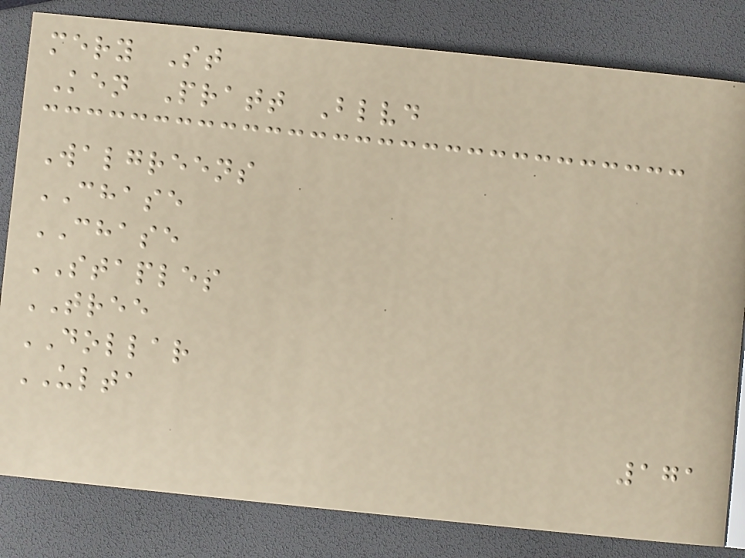mery St
Ken Pratt Blvd
Walgreens
CHASE
CHASE
STAPLES
TREE
DOLLAR
ULTA
171
